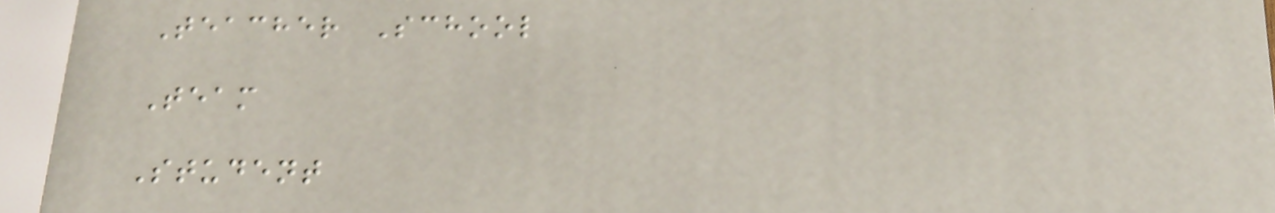Teacher School
Team
Student
